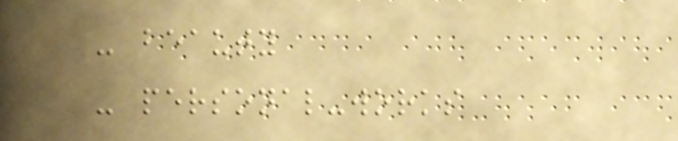- beauty
- personal-works
